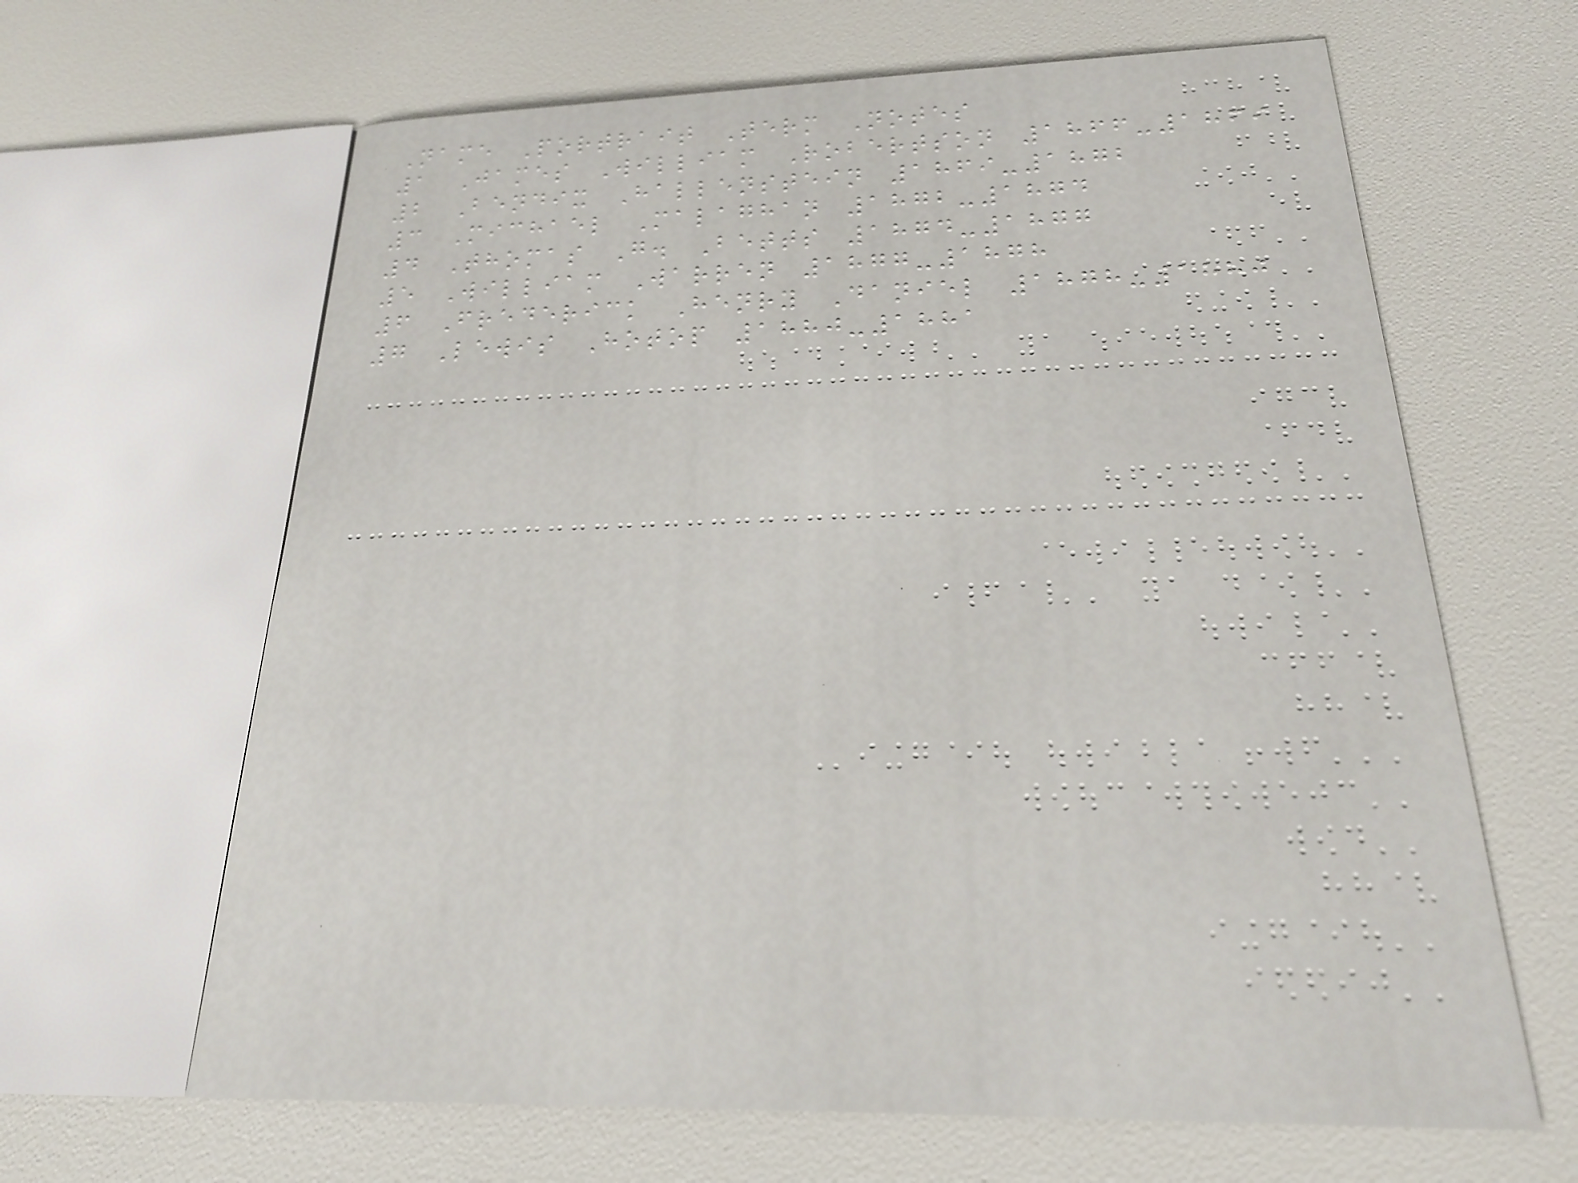Name Portrait Term Notes
1 James William Robertson 1866-1869
2 Bendix Hallenstein 1869-1872
3 Michael Malaghan 1872-1874
4 Thomas G. Betts 1874-1877
5 William Warren 1877-1878
6 Frederick Henry Daniel 1878-1880
7 Lewis Hotop 1880-1881
